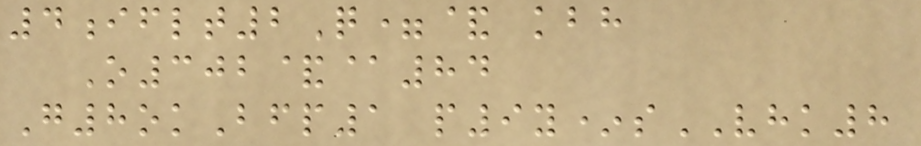4iflt2Q=& kbh
O302&@84
G8okBfp1 p9y*sVHK8
